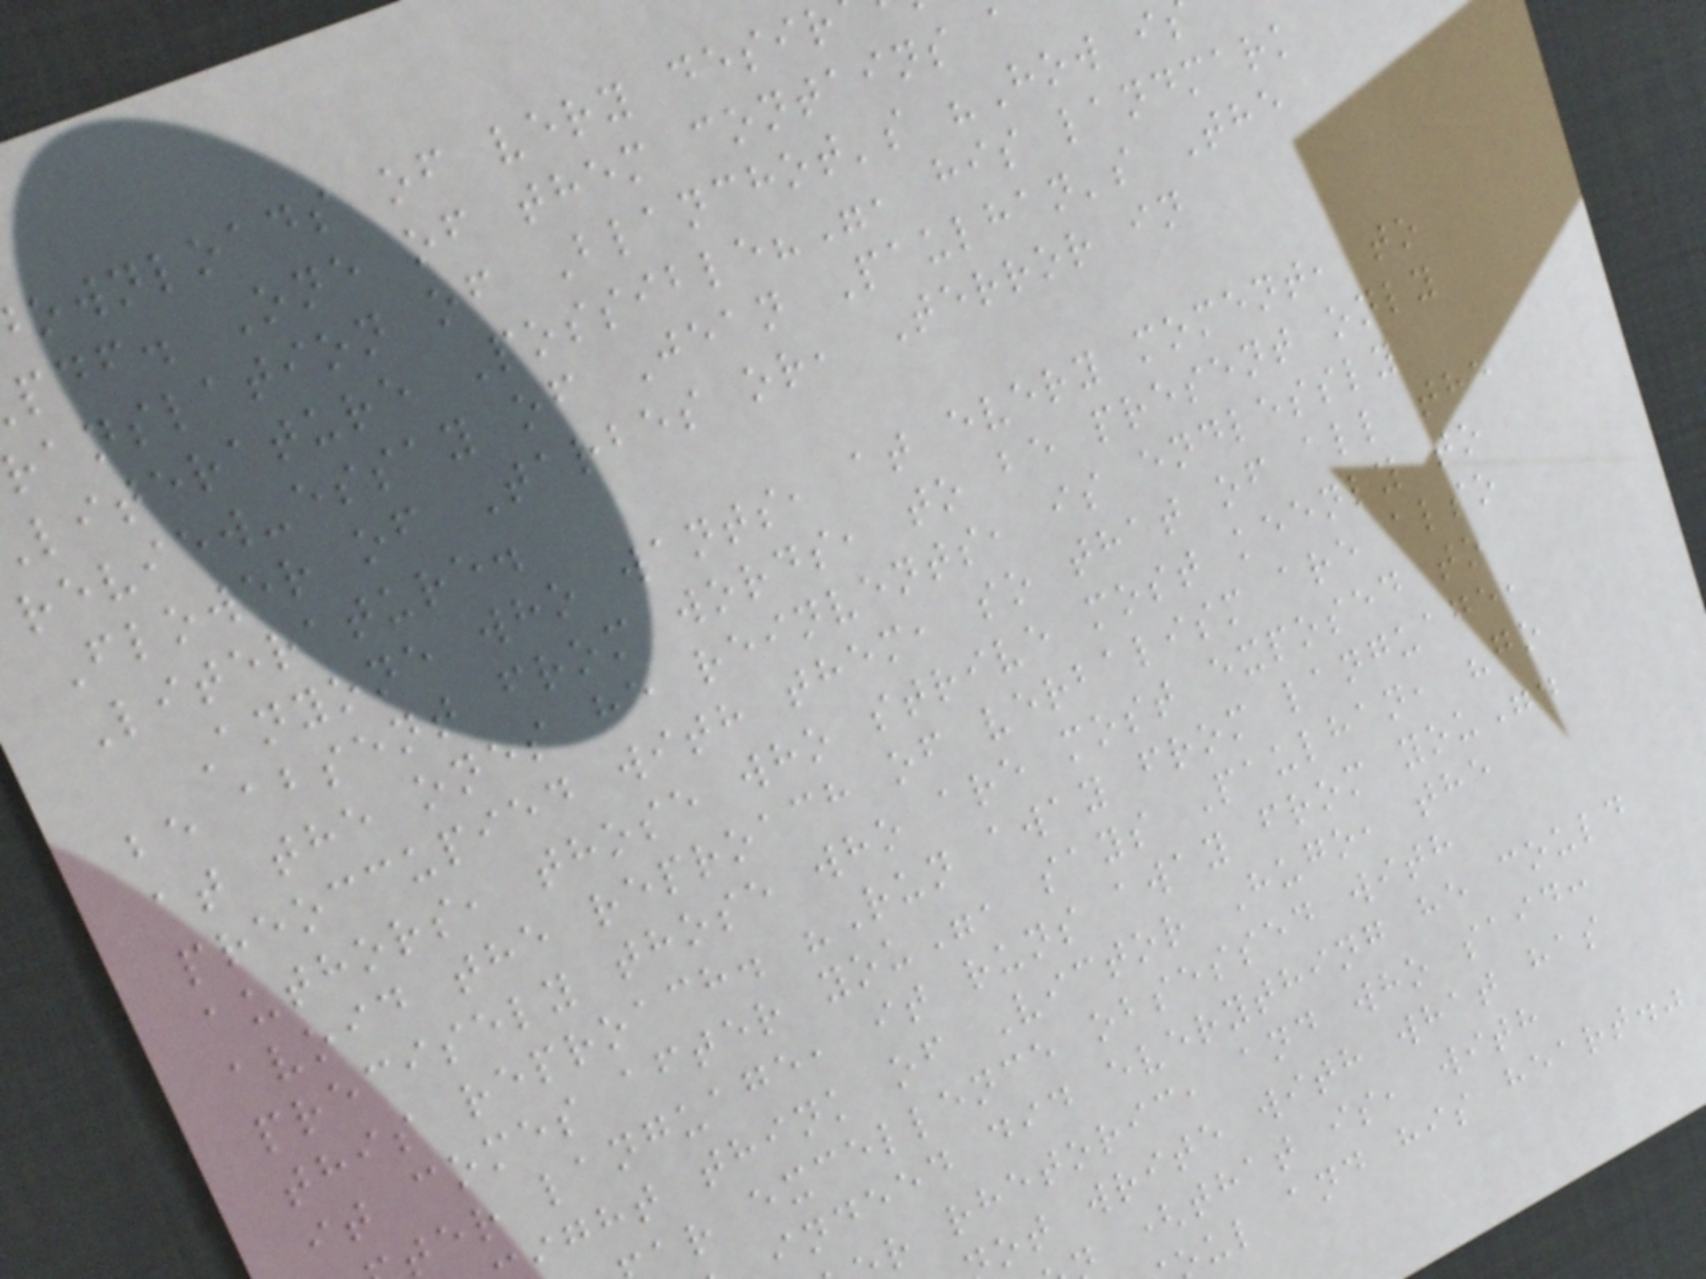ownloads of very desir
pdf. One of them contains a
ranslation of Blanchot's "How i
literature Possible?", his landmark
review-essay of Jean Paulhan's The
Flower of Tarbes or, Terror in
Literature.
Anyone who wants, at every moment, to
be absent from words, to be present only
at the ones he reinvents, is endlessly
preoccupied with them, so that of all the
authors, those who strive most keenly to
avoid the reproach of verbalism are also
precisely those who are most exposed to
this reproach. "Run away from language,
it comes after you", says Paulhan, "go
er language, it runs away from you".
ight think of Victor Hugo, the
ar excellence obsessed with
indeed did everything he could
r rhetoric, and who said:
ot write with what has
(that is, with
ul and his heart."
